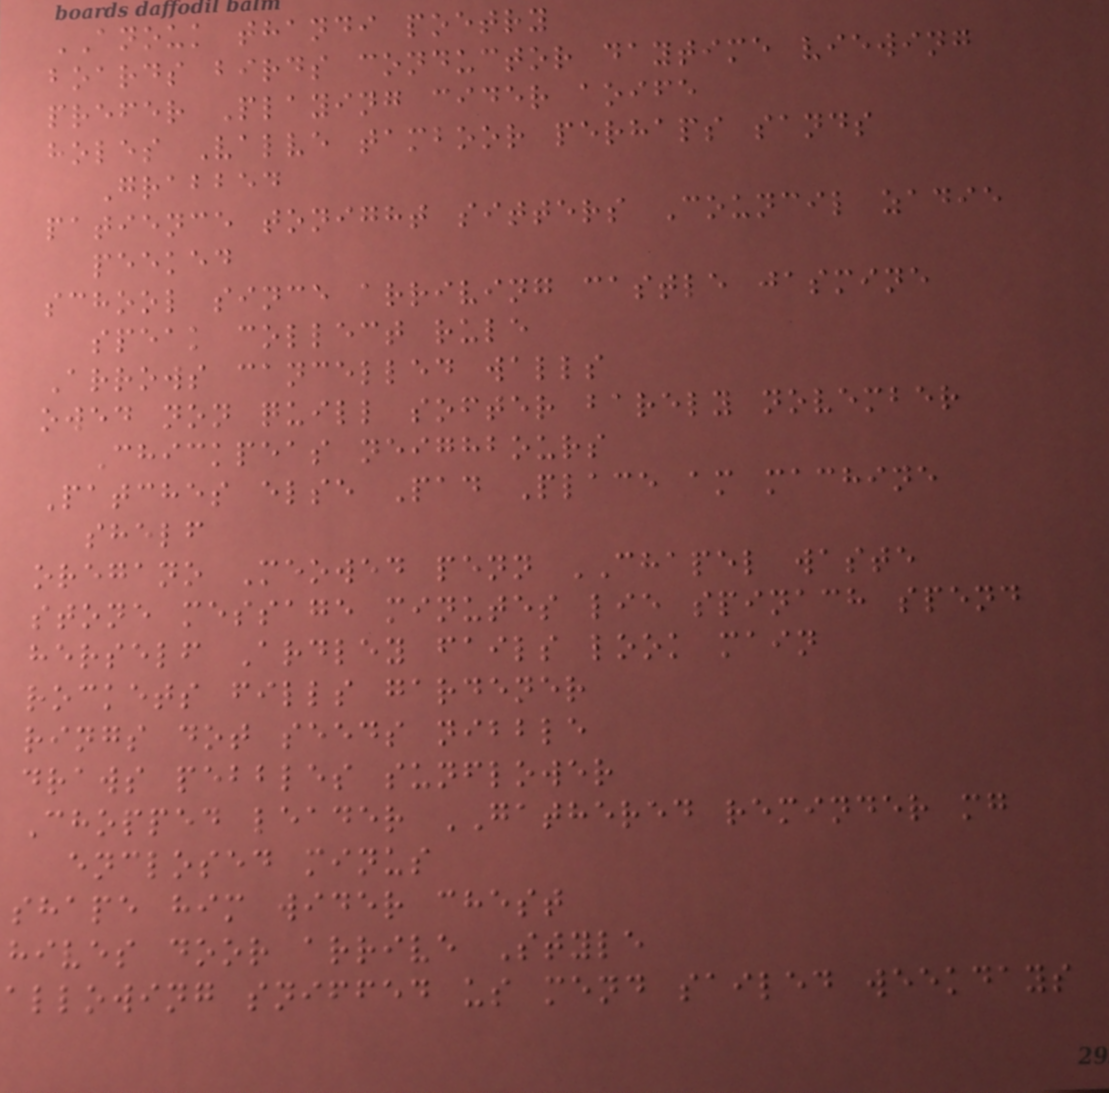ANOUK thandi poetry
boards birds conductor daytime viewing
prefer Playing cider aoife
holes Valve tamboor perhaps sands
Grabbed
patience tonight sitters Council zadie
peeked
school since arriving castle jasmine
speak collect rule
Arrows cancelled walls
owed non quill softer barely november
Chickpeas neighbours
Patches else Pad Place am machine
shelf
oregano Meowed penn CHAPEL waste
stone message minutes lie spinach spend
herself Ardley fails look main
rockets fills gardener
rings dot seeds nibble
draws pebbles sunflower
Chopped leader GATHERED reminder mg
enclosed minus
shape him wider chest
hives door arrive Style
allowing sniffed us mend sailed weekdays
